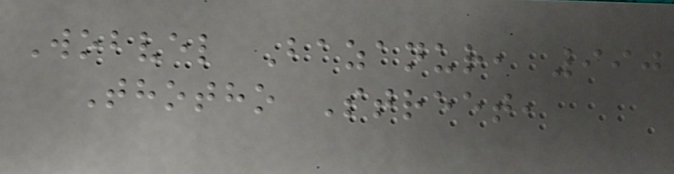Wobvel Bazanur, 990
Thotho Street,
